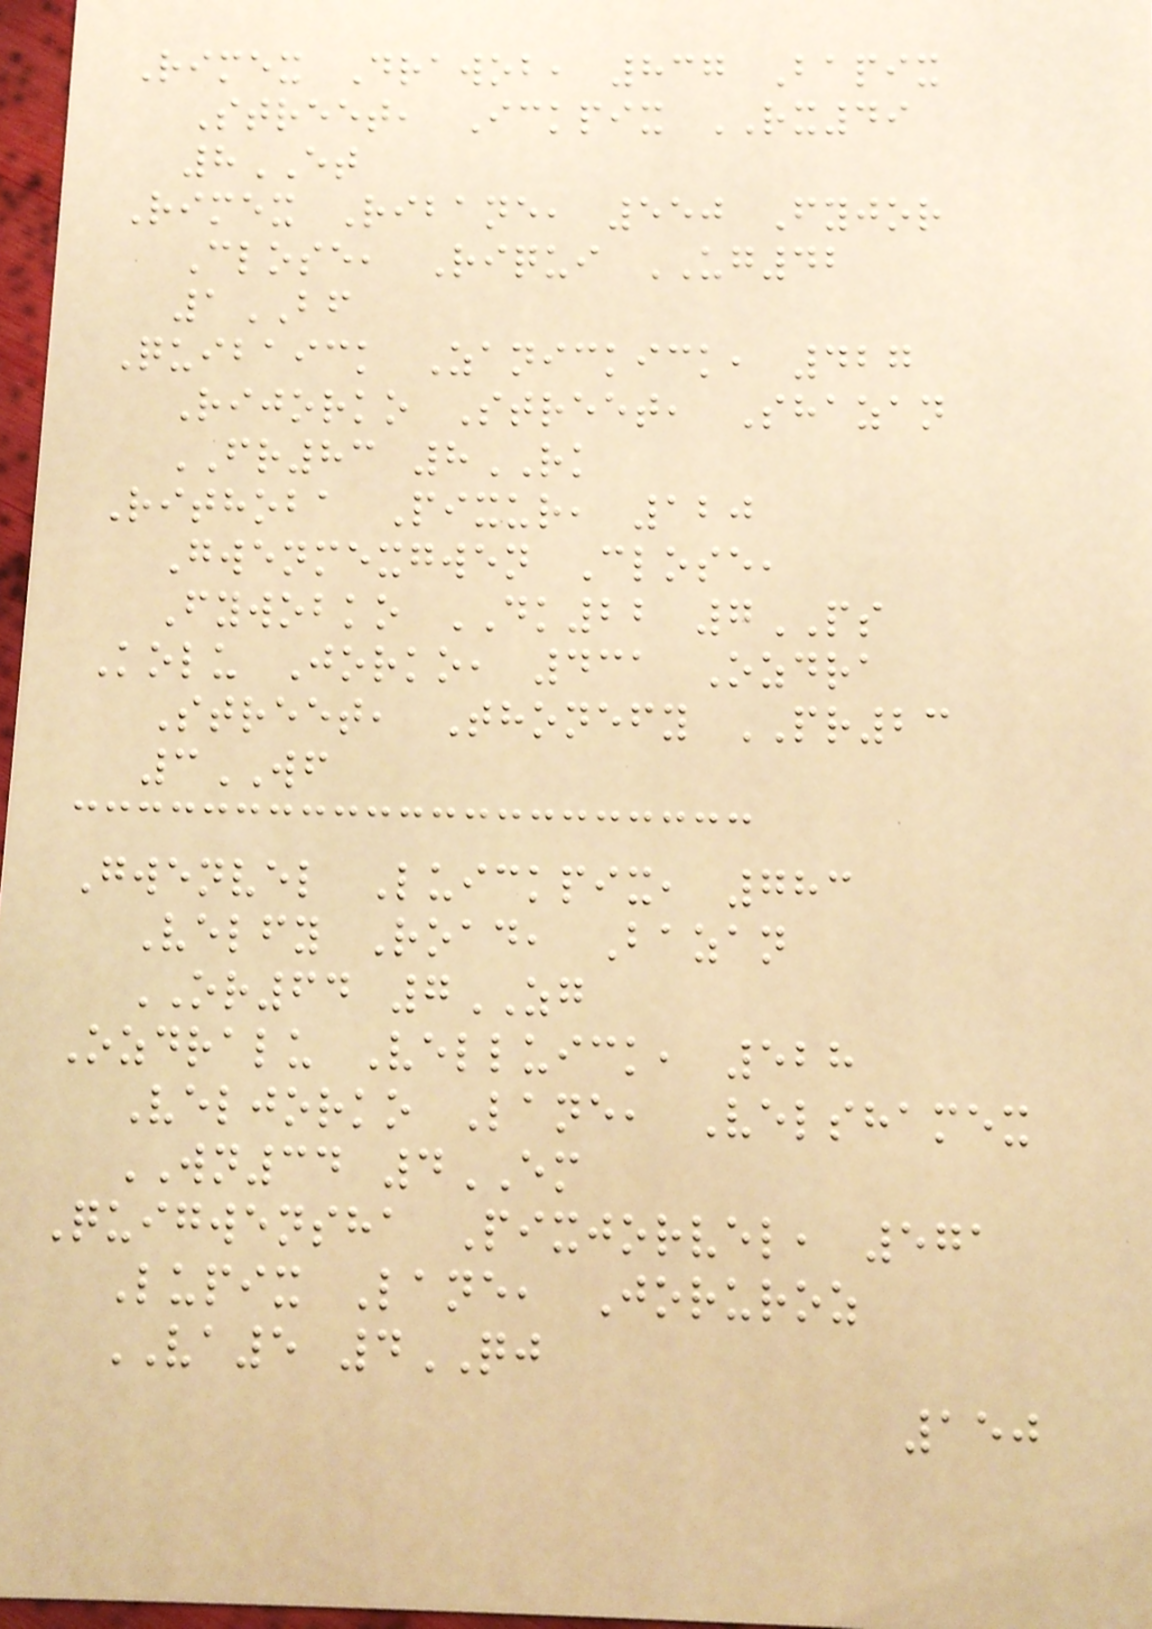Rimex Drawob, 837 Bapix
Street, Ickpix RX49
8ET
Rimex Ribane, 550 Fyjor
Close, Riqui UG42
1BF
Quibaick Zanickick, 427
Rijorko Street, Shazan
FR83 8RK
Rithoba Pixur, 120
Gwenmexgwen Close,
Fywobko DK22 7PS
Kolu Jorko, 431 Ozdra
Street, Thonefy PR23
3WF
Gwenvel Luickpix, 783
Velfy Road, Bazan
OR64 7ZG
Ozdralu Velluick, 528
Veljorko Lane, Velshamex
WN34 4EM
Quigwensha Pixjorvel, 571
Lupix Lane, Joruroz
VA5 4QJ
150
